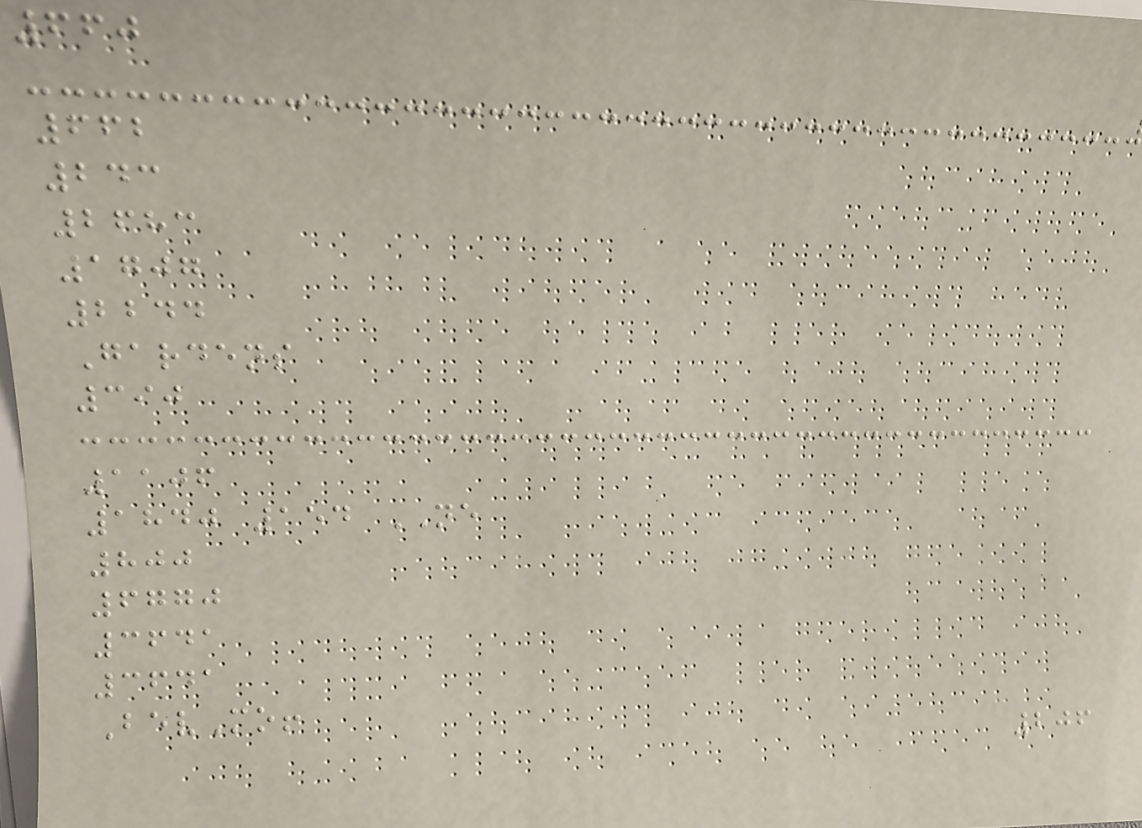660
662
243
2683
1707
2244
Gardens
390
1106
1840 154 NE
800
6770
3641
3641
BevMo!
206
